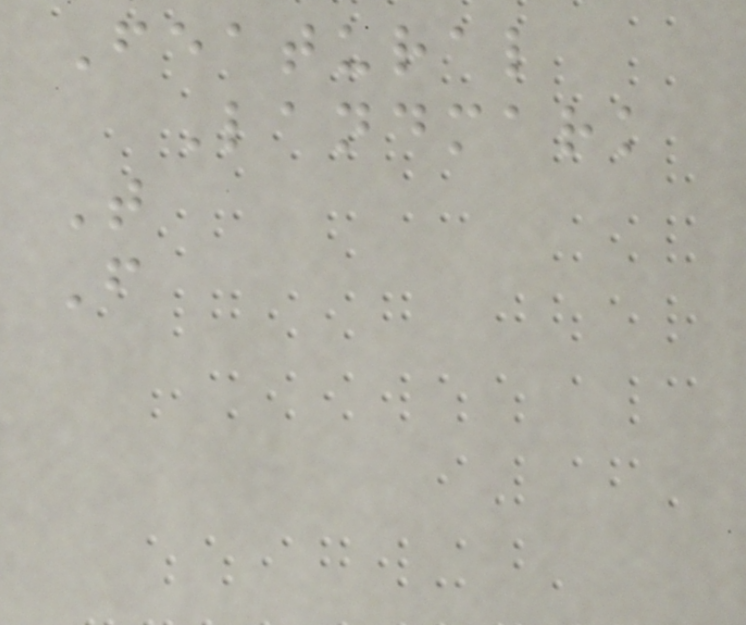Featural
Landmark
T
F
